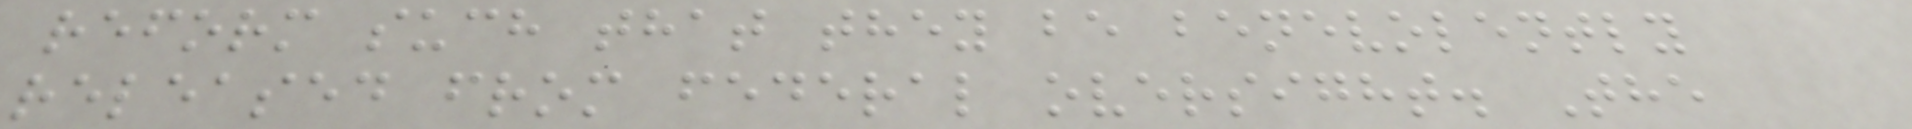reform such that they be benevolently
released from federal oversight. The
